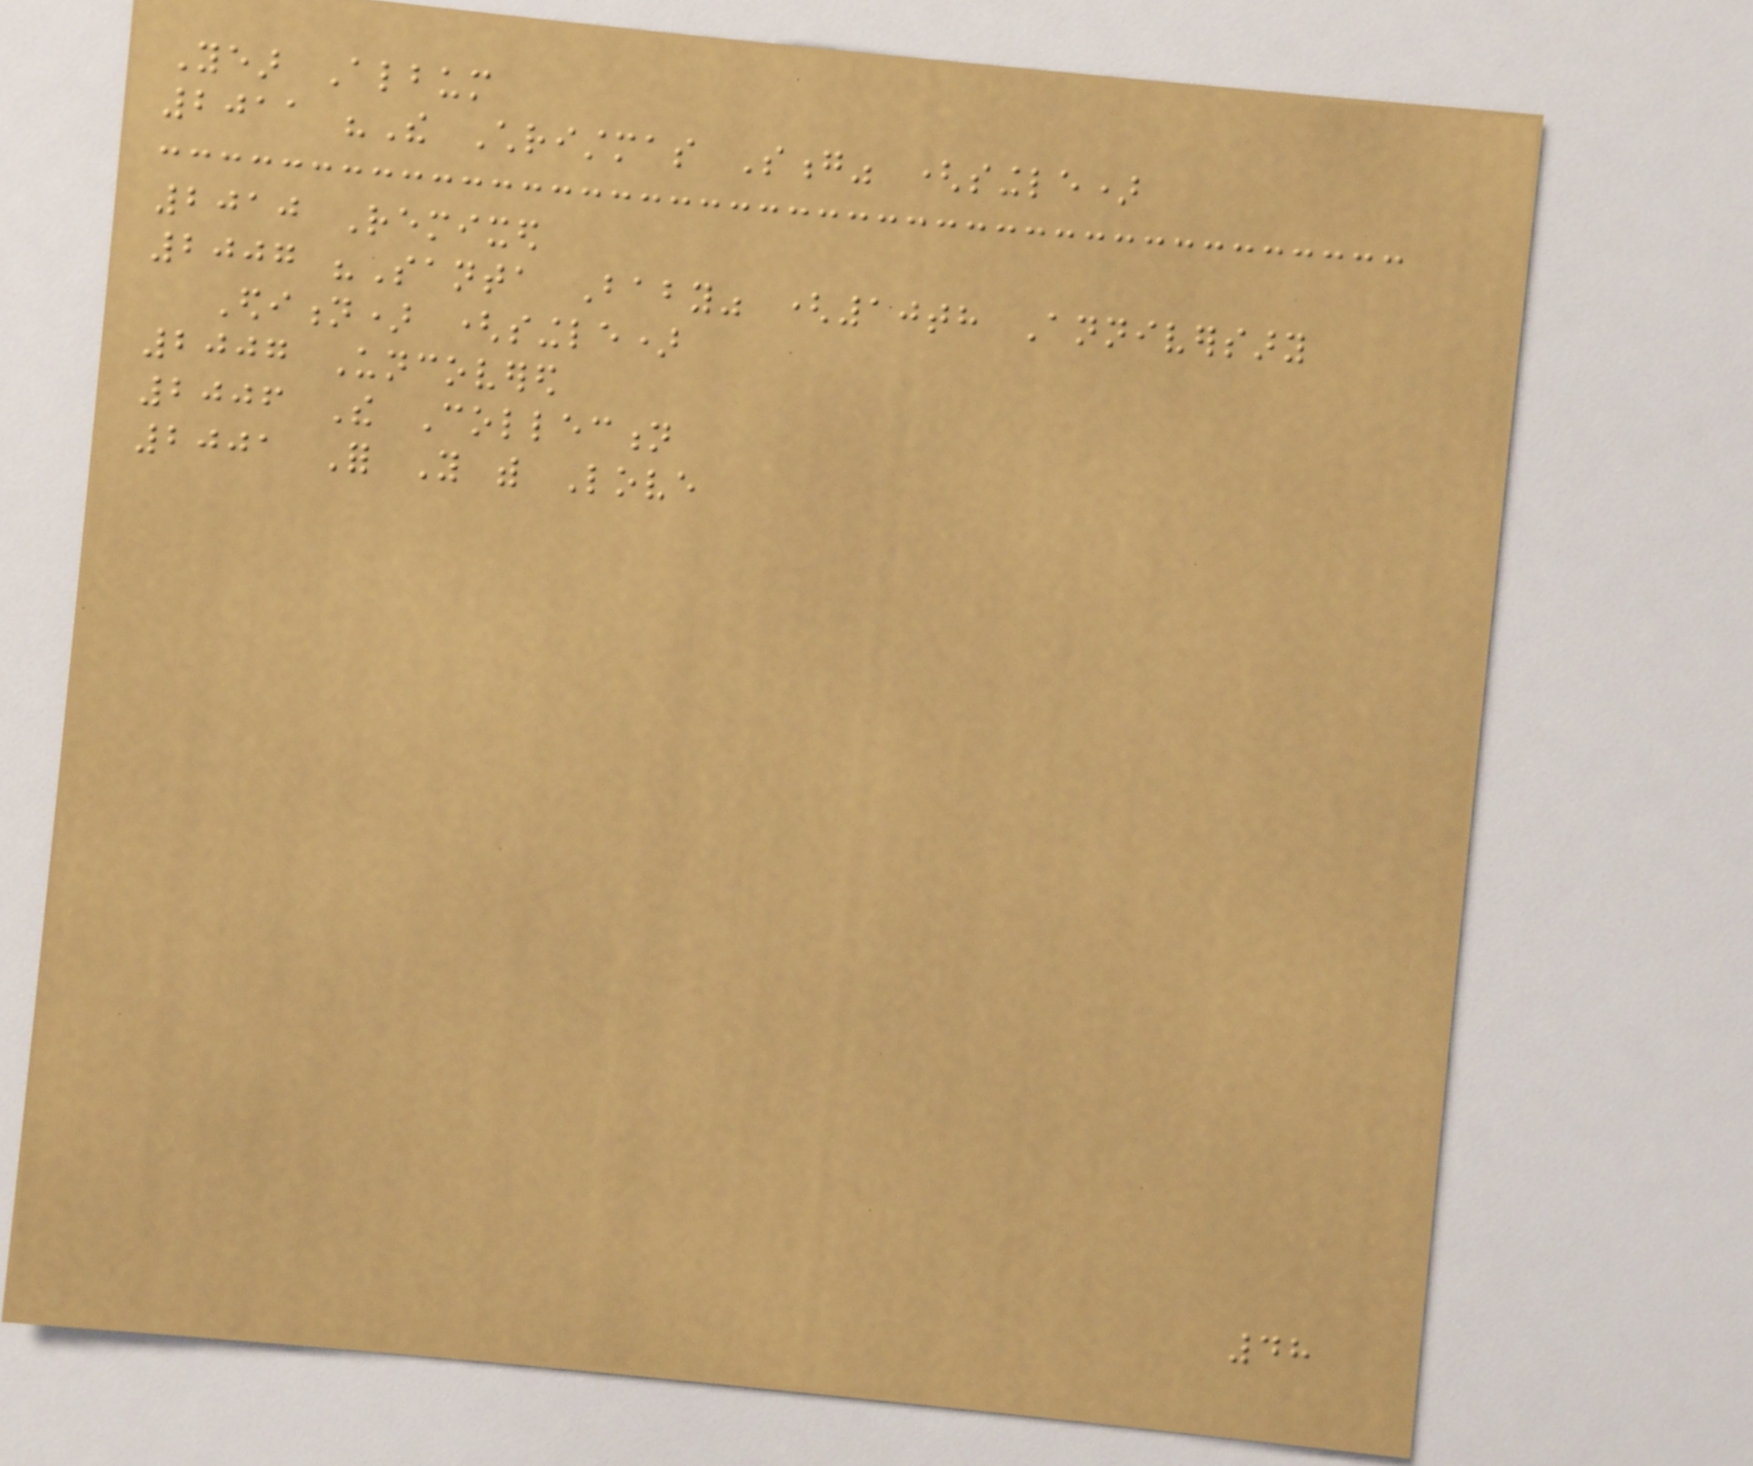Year Album
2011 "The Christmas Song" (single)
2010 Remixed
2007 "Santa Baby" (10th Anniversary
Edition) (single)
2007 Uncovered
2006 The Collection
2001 For You with Love
48
